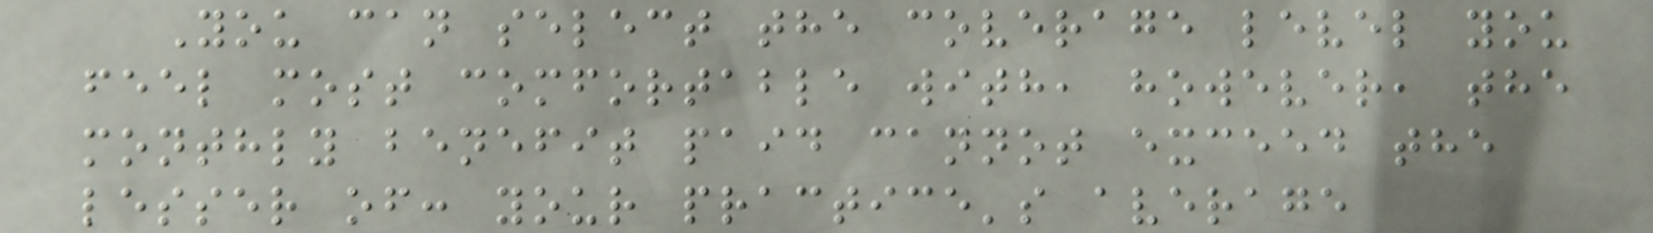You can select the coverage level you
feel most comfortable with, however, the
monthly benefit paid cannot exceed the
lesser of: your practice's average
